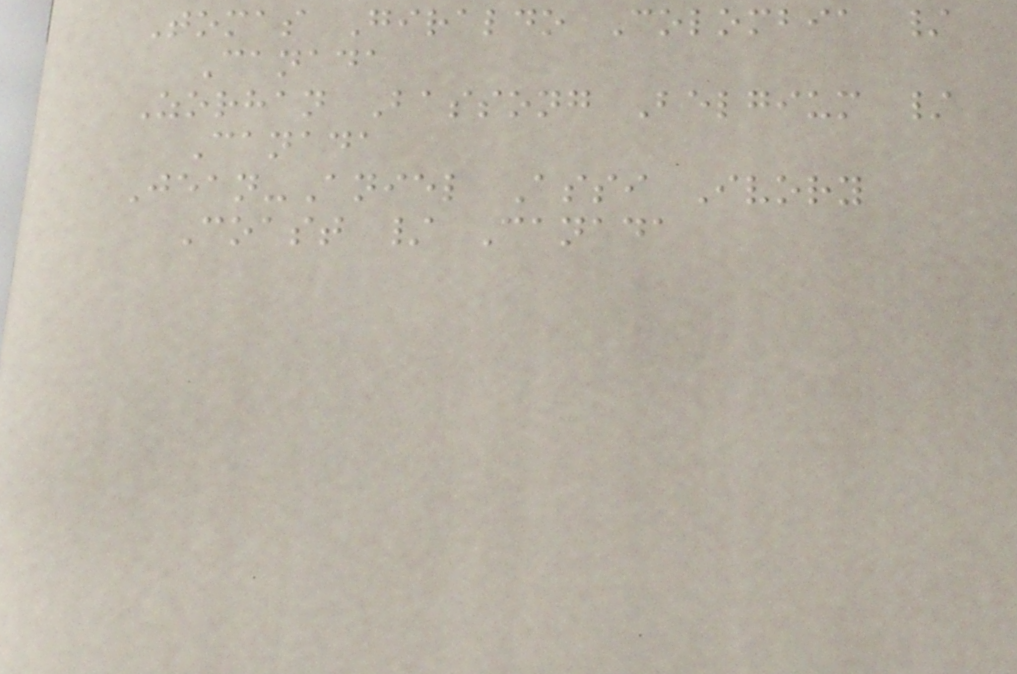Tomas Giraldo Colombia /
Canada
Zorhan Bassong Belgium /
Canada
Jean-Aniel Assi Ivory
Coast / Canada
